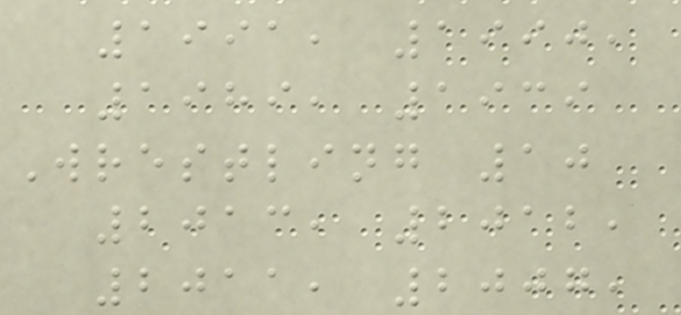1991, 1990,
1989, 1939
Wrestling 10
2013, 2012,
2011, 2007,
